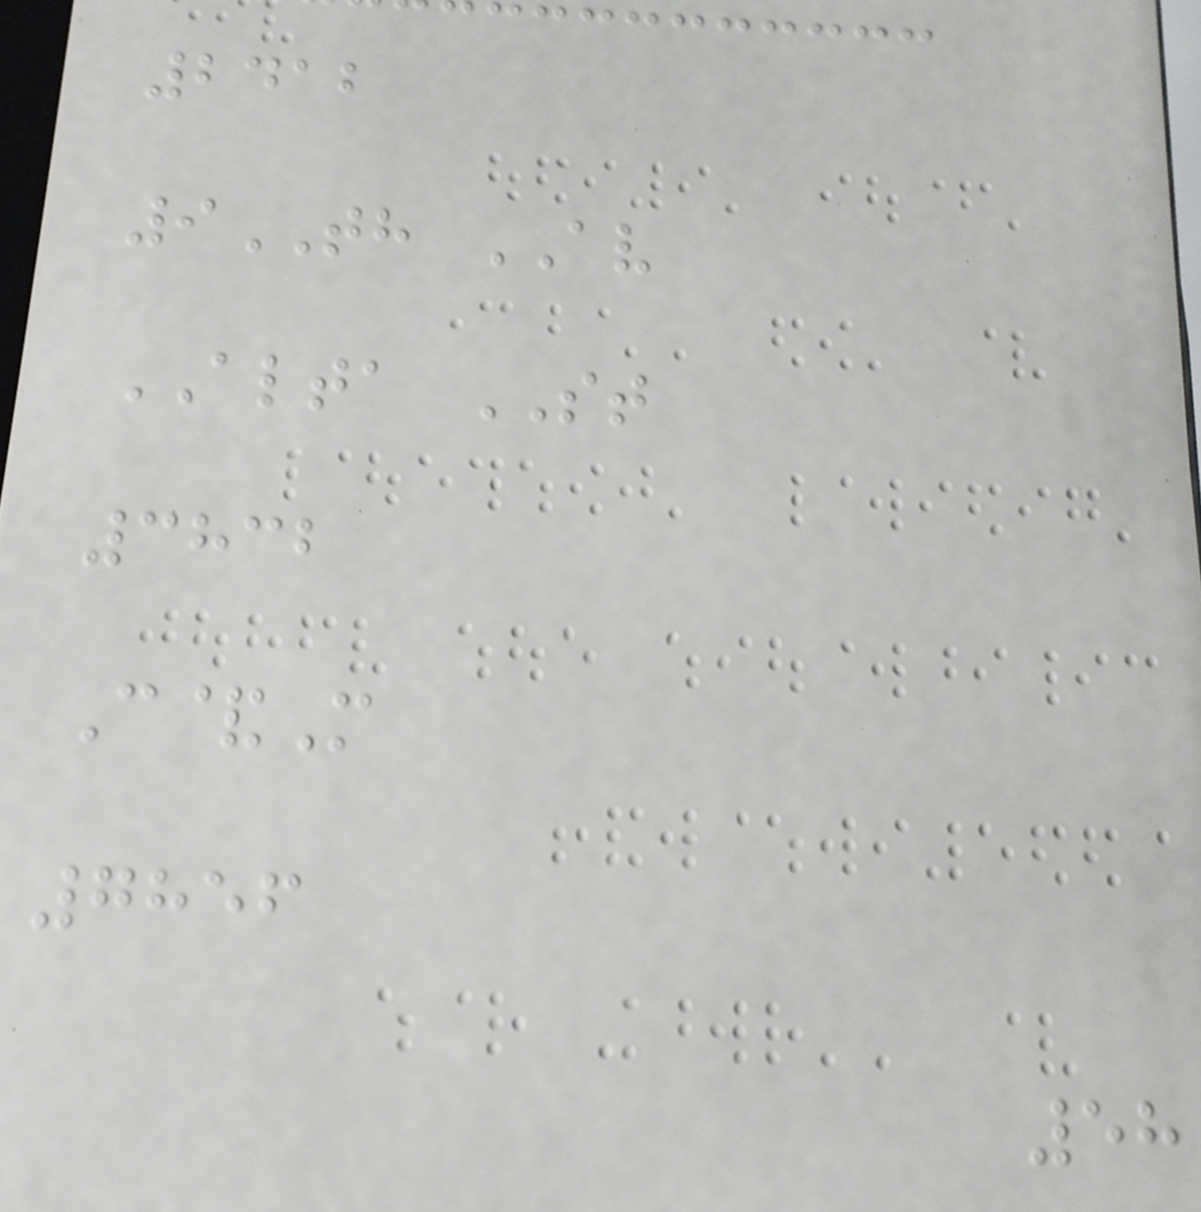2412
9TH AV
ALTA ST
3832
C&M
7856
58
